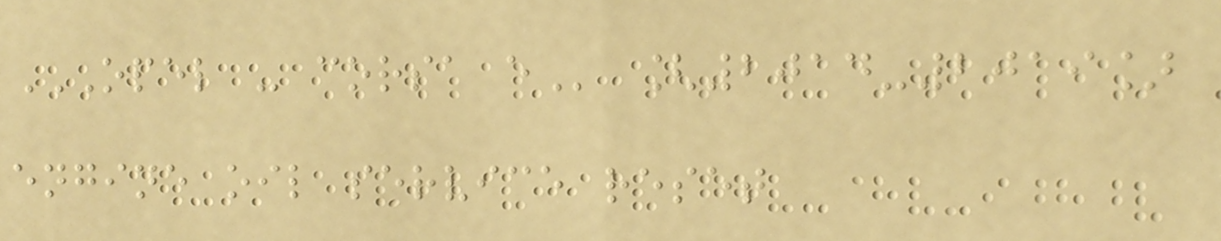OPEL - CORSA E [2014-2019]
engine oil service reset
